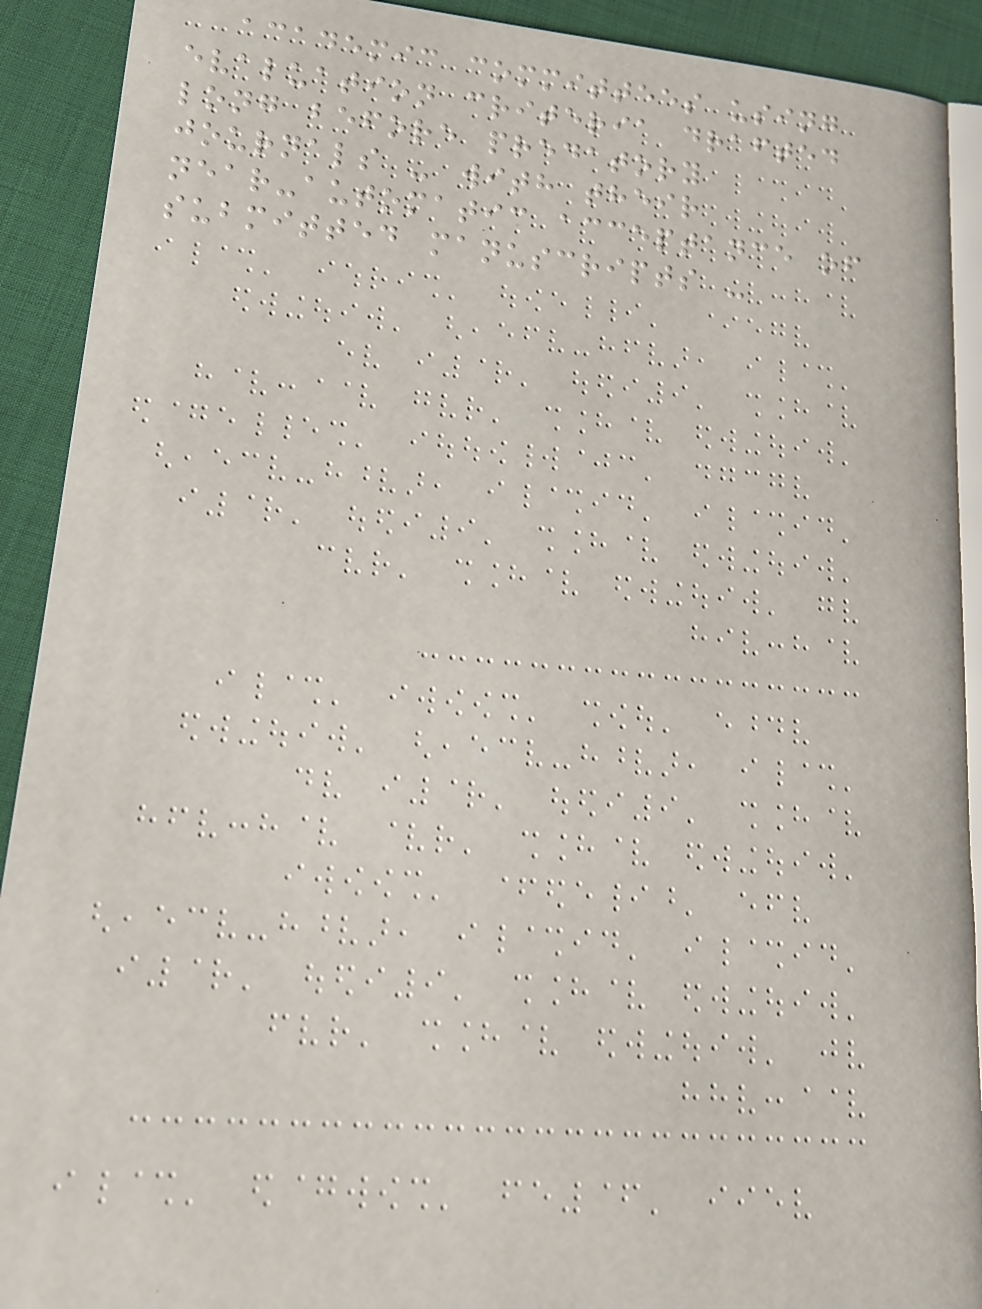academic committees using
evaluation criteria drafted
long before predatory
journals - with their
near-automatic acceptance of
submitted manuscripts -
